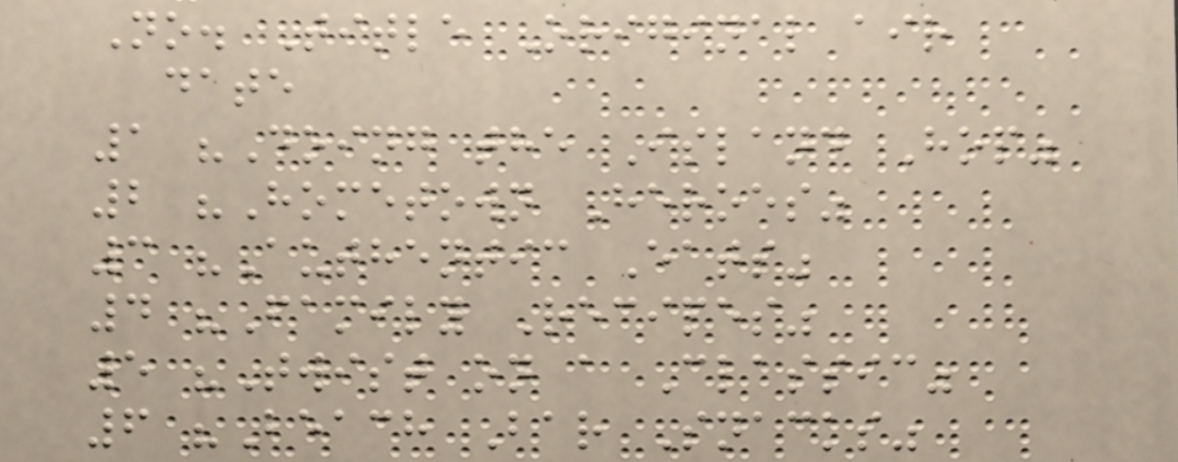No. Title Original air
date
1 "Doing the Island Hop"
2 "Hometown Heroes"
3 "Authentic Eats"
4 "Family Recipes"
5 "Twist on a Classic"
6 "Beach Bar Snacks"
